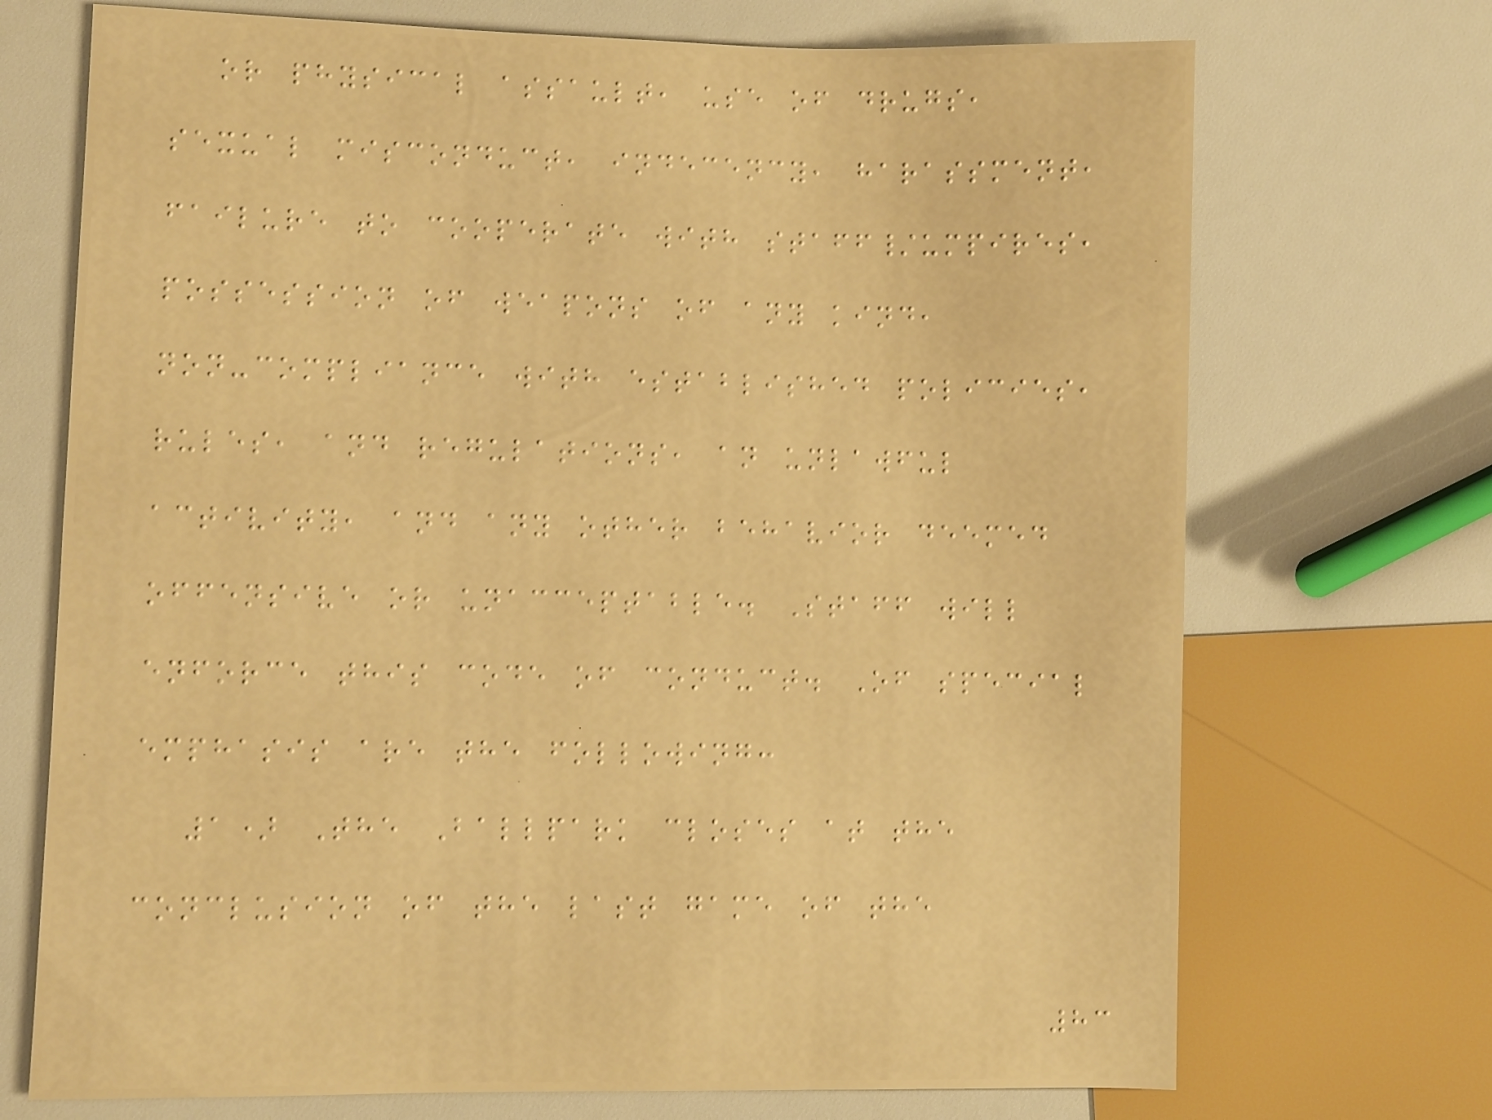or physical assault, use of drugs,
sexual misconduct, indecency, harassment,
failure to cooperate with staff/umpires,
possession of weapons of any kind,
non-compliance with established policies,
rules, and regulations, an unlawful
activity, and any other behavior deemed
offensive or unacceptable. Staff will
enforce this code of conduct. Of special
emphasis are the following:
1) The Ballpark closes at the
conclusion of the last game of the
83
